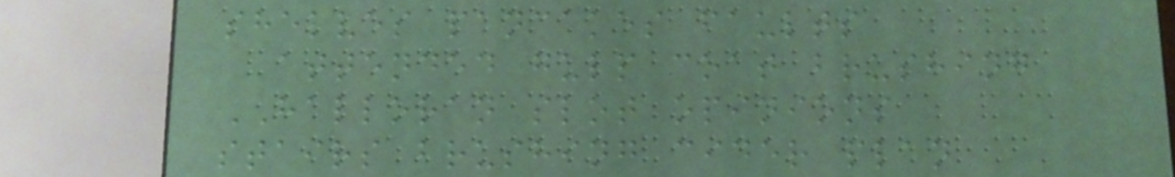shelves pancakes faults
attended gulp coat brushing
HALLORAN slot opinions
stairs brushing cider plan
